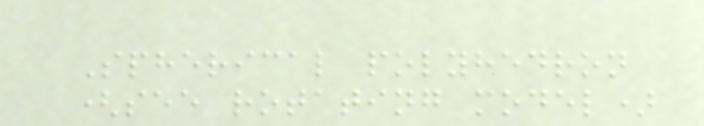Spherical polyhedron
(see rotating model)
